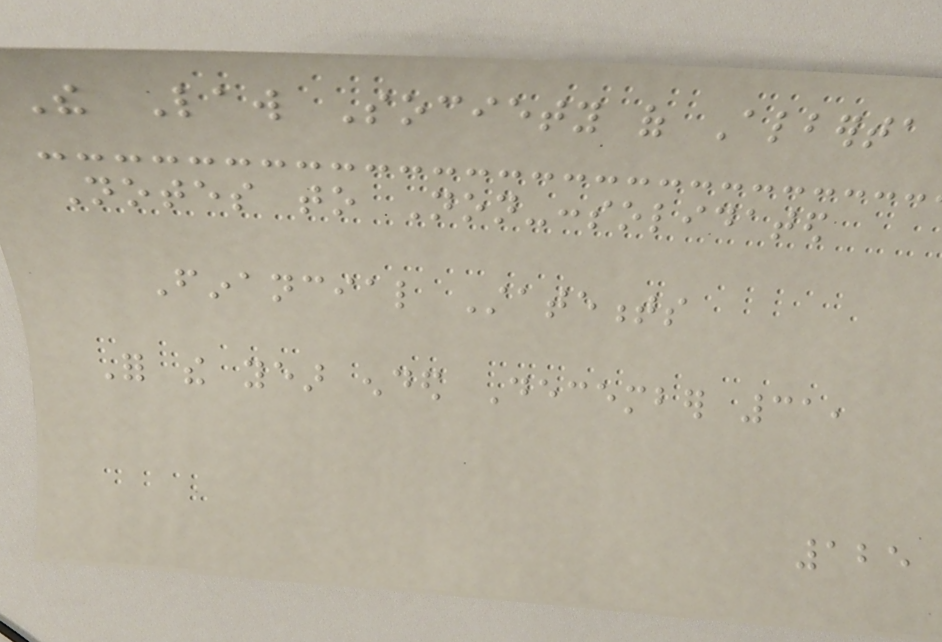The Law Society of Alberta
Notes to Non-consolidated
Financial Statements
For the year ended December 31,
125
